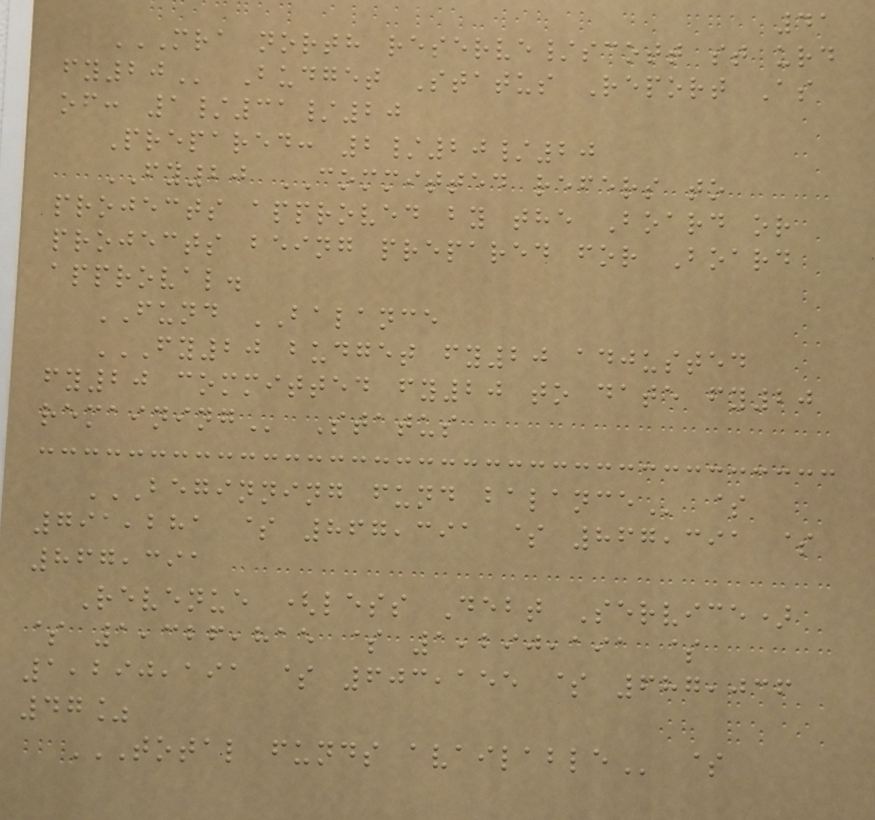41
MRA NORTH RESERVE/SCOTT ST URD
FY20 Budget Status Report As
of: 1/31/20
Prepared: 2/20/20
FY20 COMMITTED refers to
projects approved by the Board or
projects being prepared for Board
approval.
FUND BALANCE
FY20 BUDGET FY20 ADJUSTED
FY20 COMMITTED FY20 TO DATE FY20
REMAINING Status
BEGINNING FUND BALANCE $
791,281 $ 867,391 $ 867,391 $
867,391
Revenue (less Debt Service)
$ 1,326,815 $ 1,290,191 $
1,290,191 $ 603,155 $ 687,036
47%
TOTAL FUNDS AVAILABLE $
